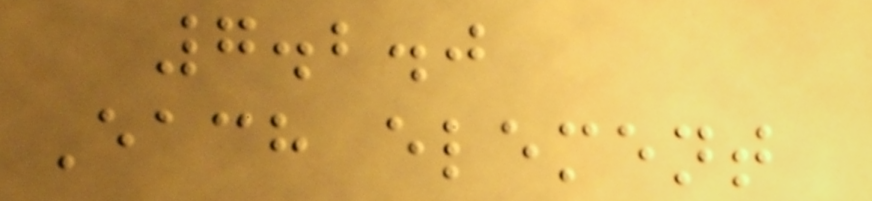7.2.0
Each element
